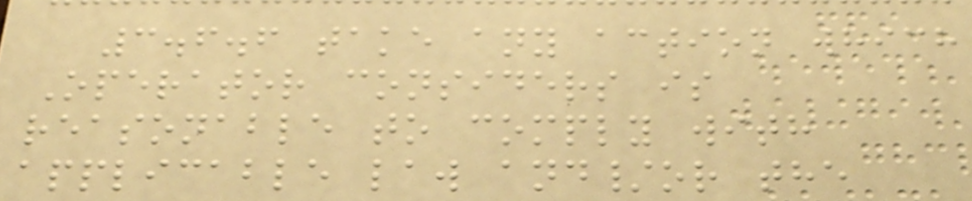3.6.6 take any action which
Operator considers is
reasonable to comply with
applicable law and/or the
